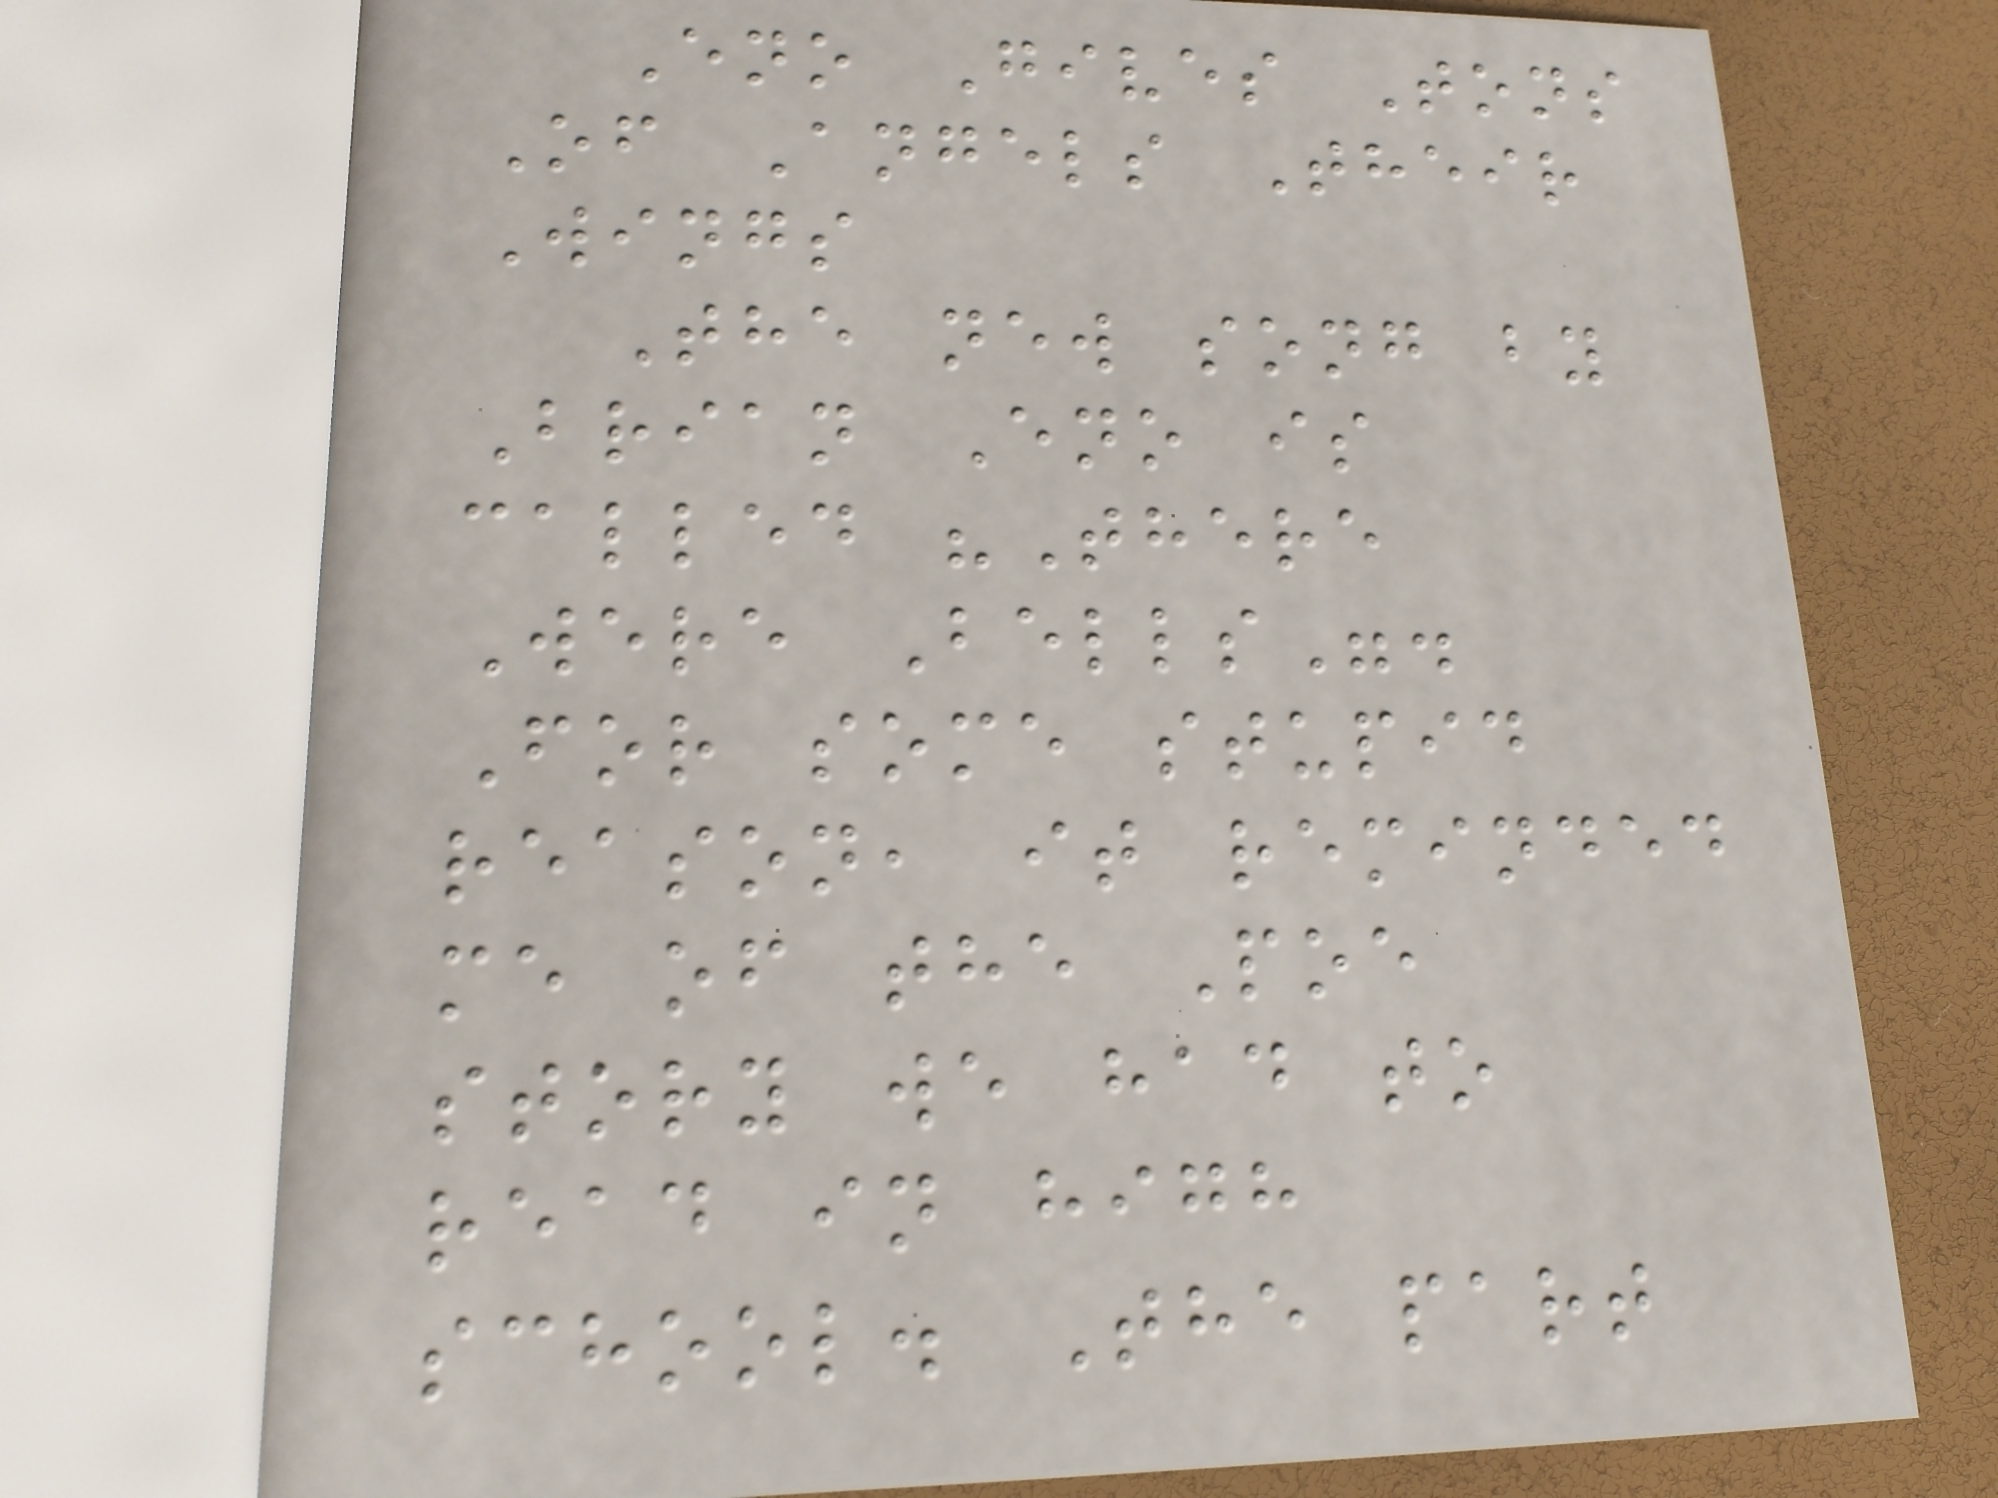Eno Gives Tons
Of Angels Their
Wings
The new song by
Brian Eno is
called "There
Were Bells".
For some stupid
reason, it reminded
me of the Poe
story we had to
read in high
school. The part
